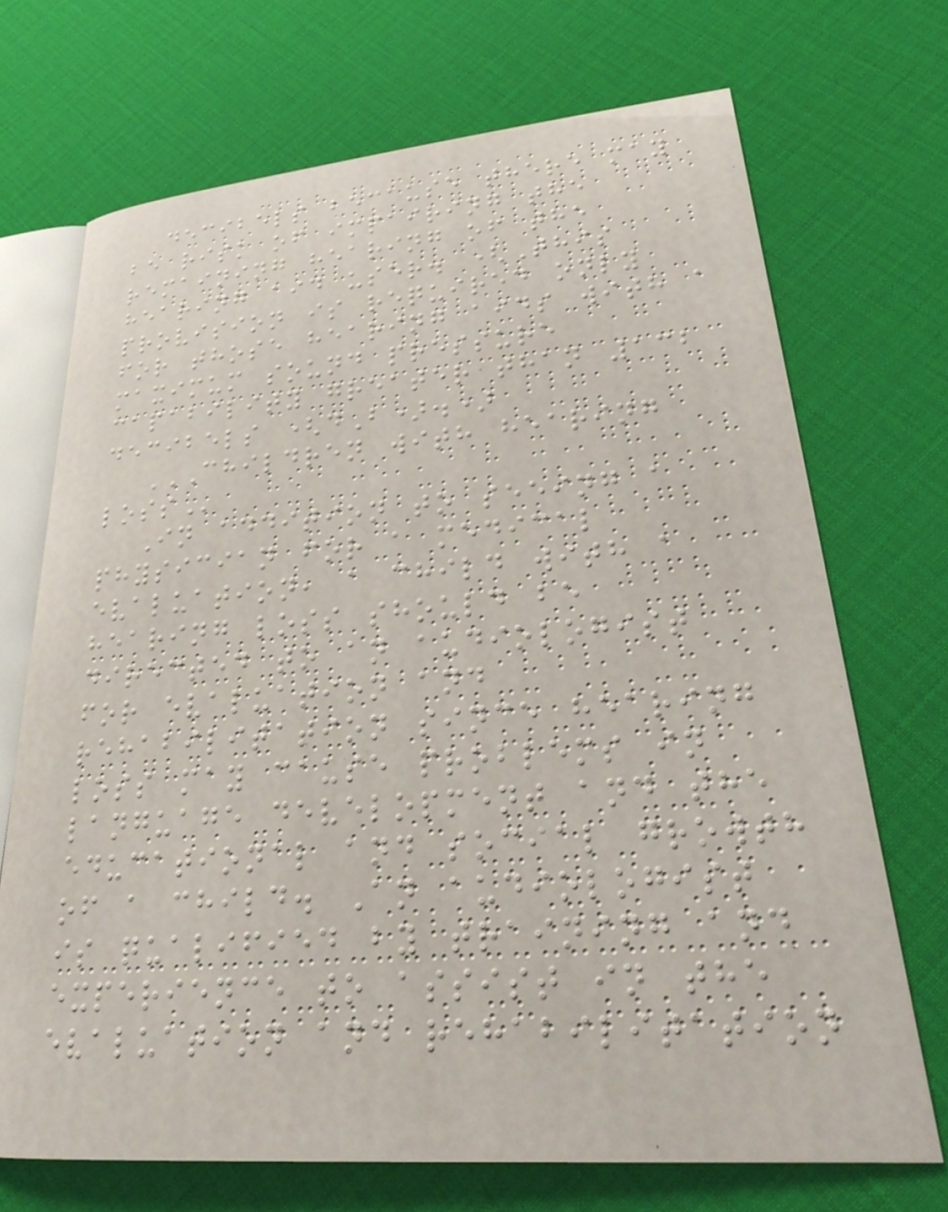decibels because there may
be risk of impairing the
remaining hearing of the
hearing aid user. (This
provision is required only
for those hearing aids with a
maximum sound pressure
capability greater than 132
decibels (dB).)
CHILDREN WITH HEARING
LOSS
In addition to seeing a
physician for a medical
evaluation, a child with a
hearing loss should be
directed to an audiologist
for evaluation and
rehabilitation since hearing
loss may cause problems in
language development and the
educational and social growth
of a child. An audiologist
is qualified by training and
experience to assist in the
evaluation and rehabilitation
